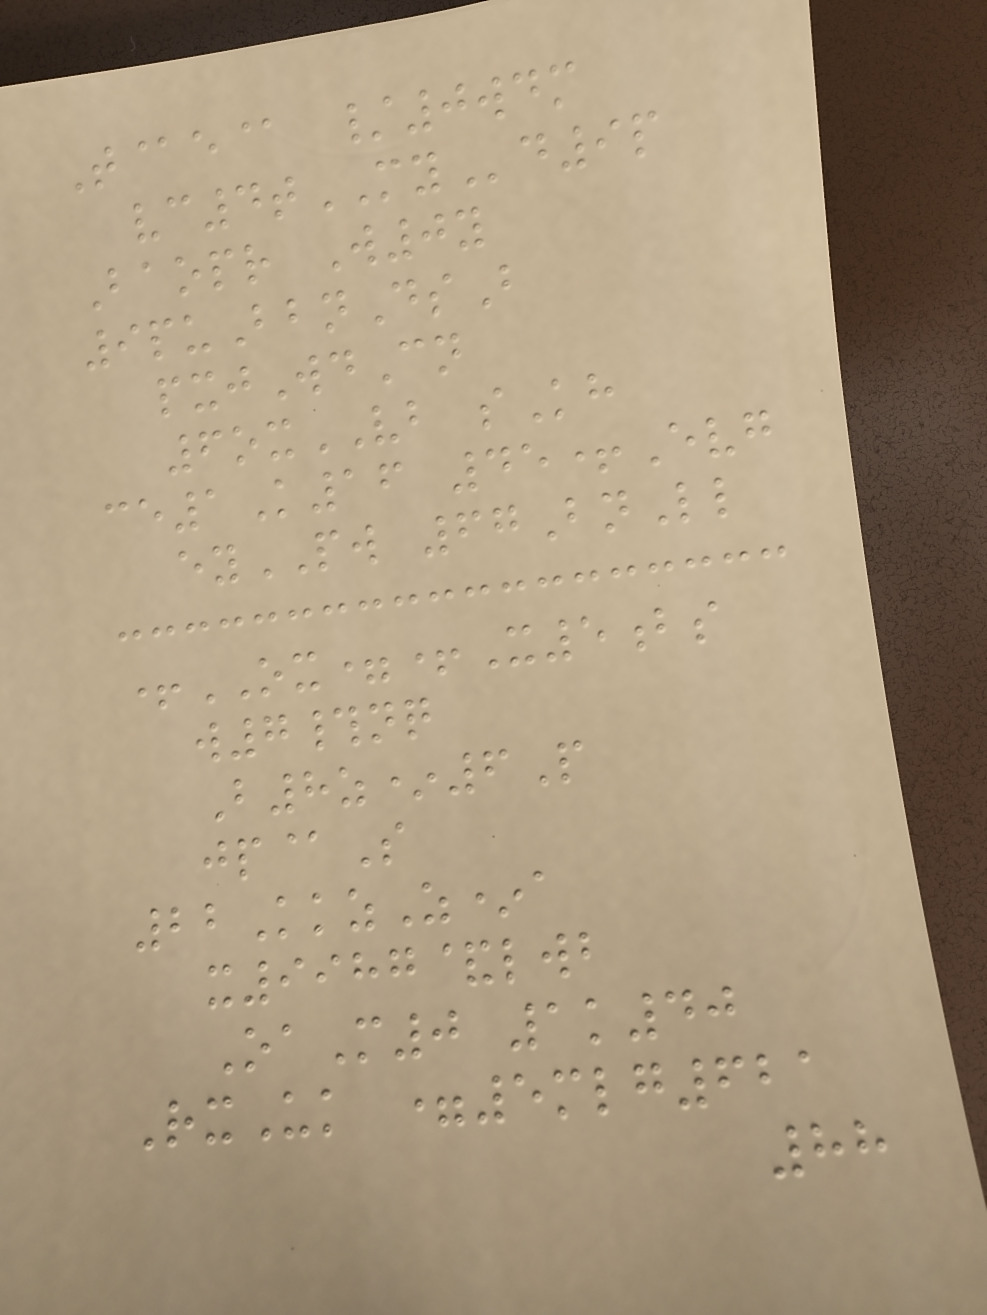T@e@ /0wdm
vc4tMYd9p
Baopr W0y
9puBbnDsB
pxjWdCn
6oxVB sKh
ce1K16 45+Evg
eyPW 67BnLl
+OX=+X5bs
w7#nq
B8z*6P
jp@S
22KkzZ*a
x9987&lwb
OaM0 1k40
RxUk =5mlg621
88
